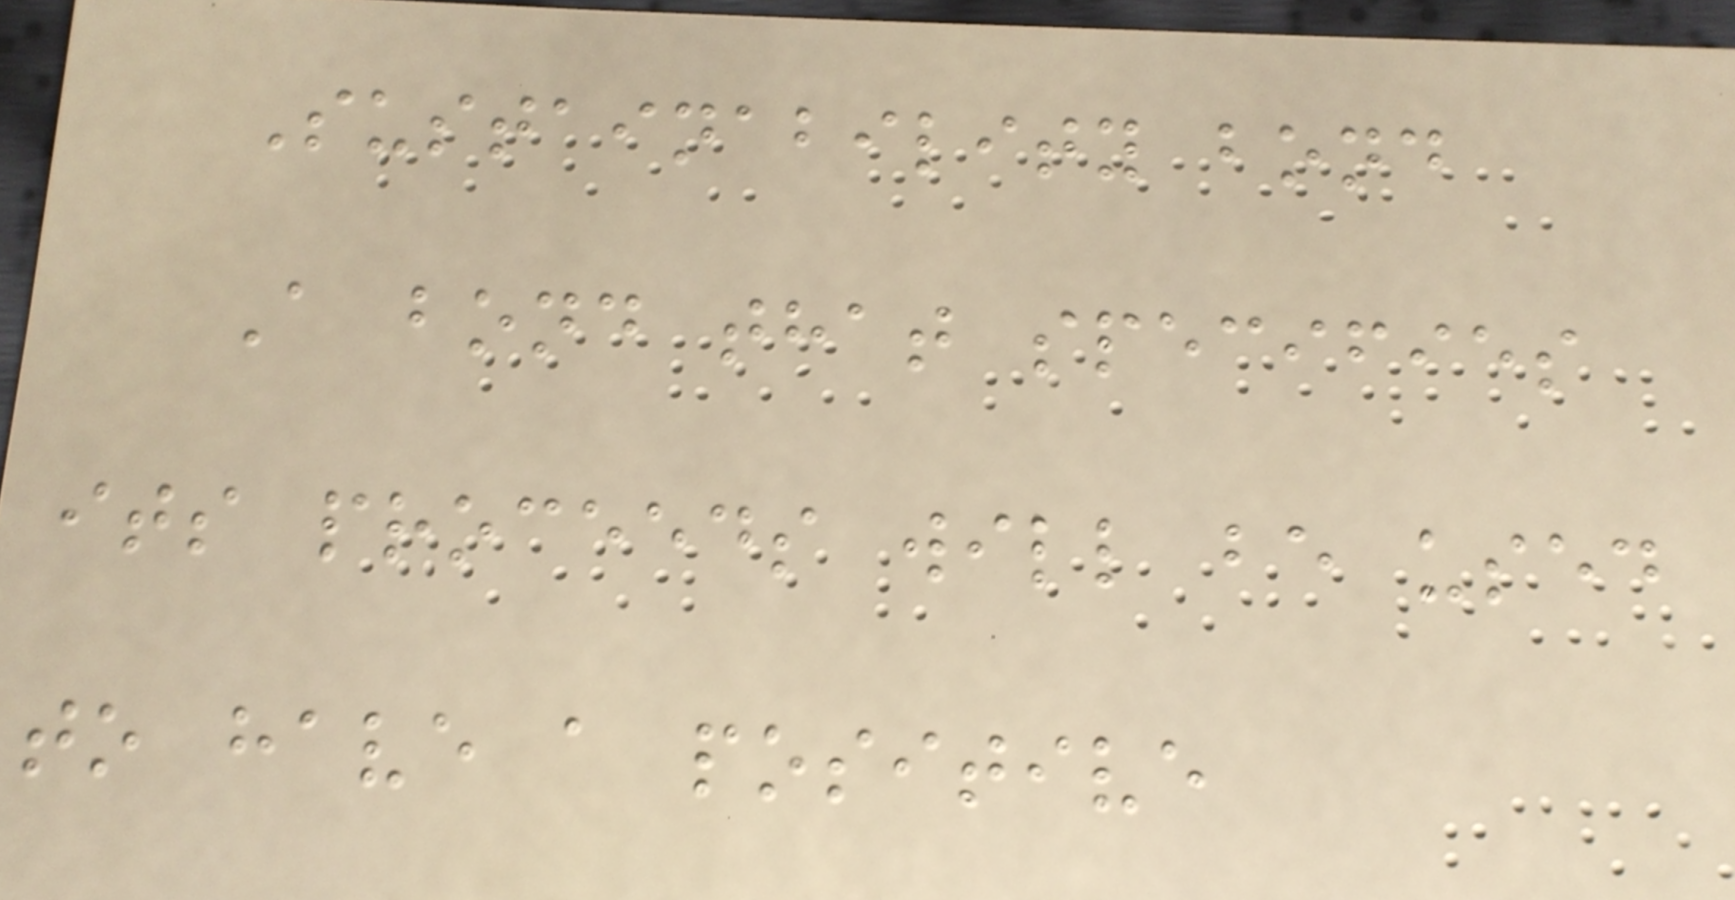Sustainability bond
A bond that specifies
its proceeds will be used
to have a positive
